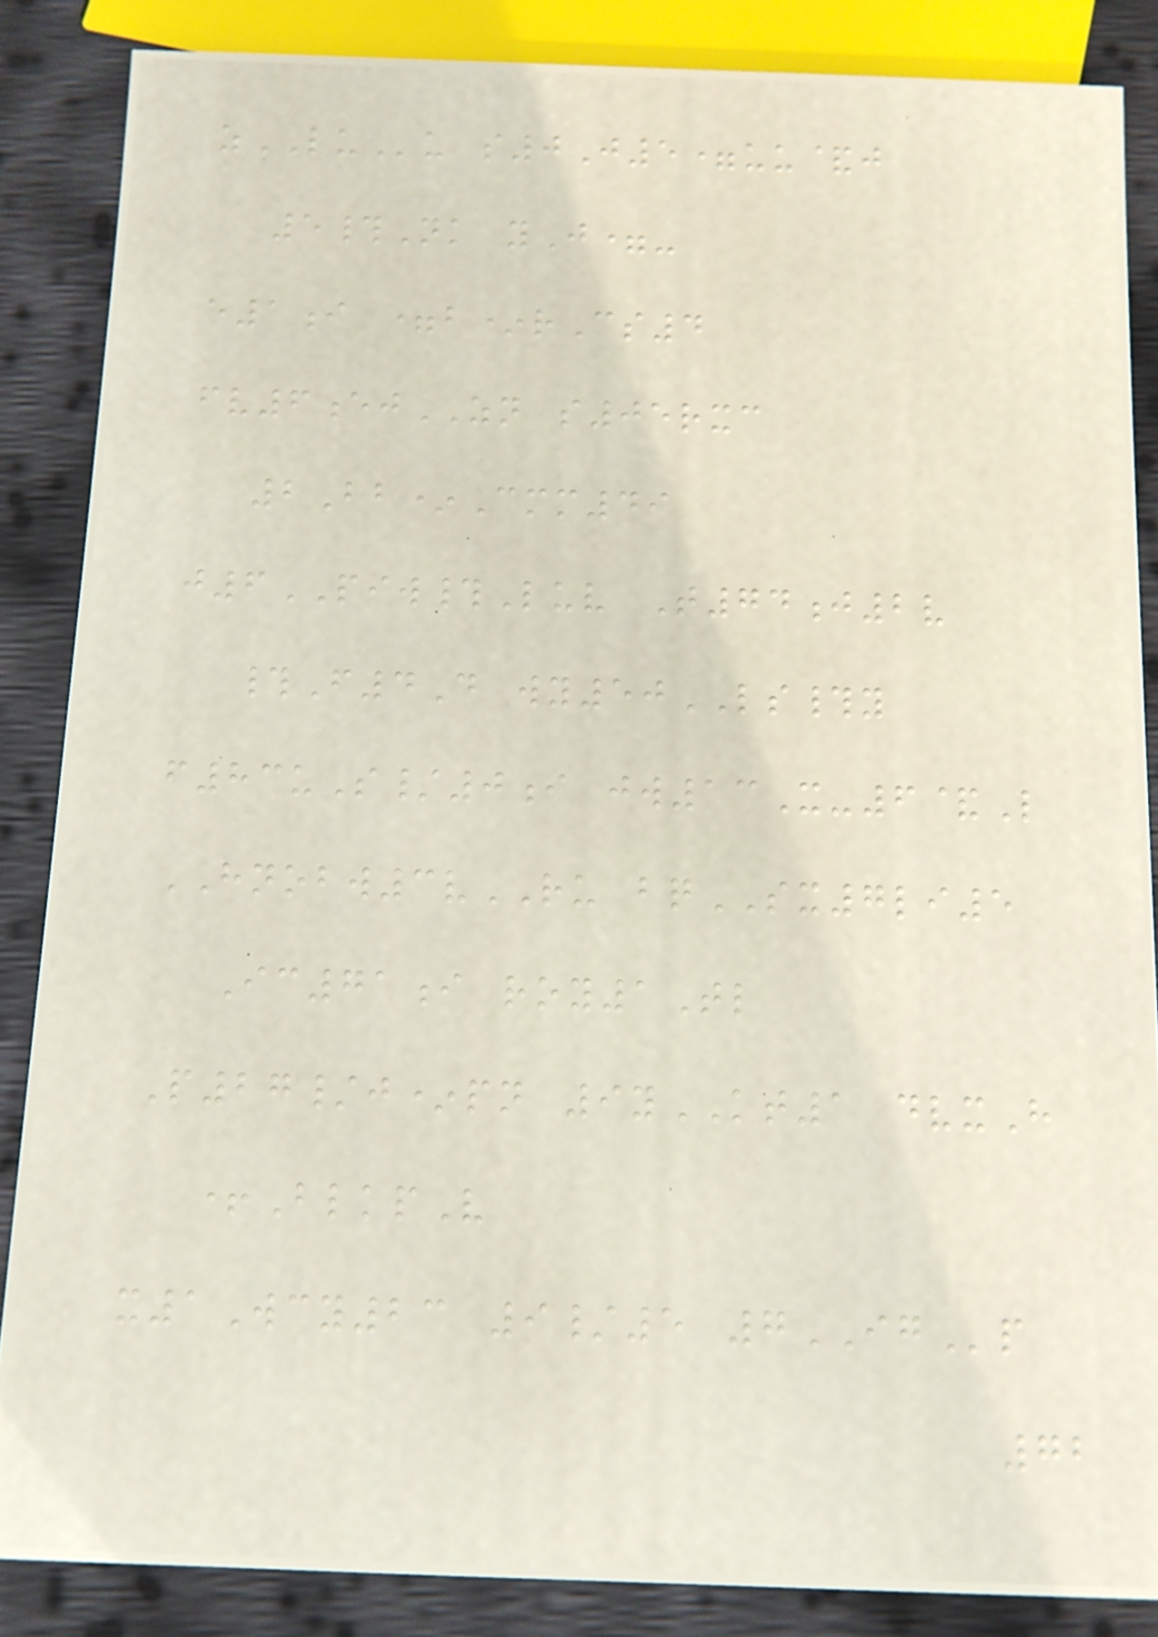zLUu s0J5=uu&j
5#Nk yJ=-
e1i =b*rCs4
fv6ejZN s05rxc
2Bb*Cmm49
j6PIW#Luv T74j2v
#F4D wy50LS#y
f83uS/0i jw13X-6&L
HNOBW3vRU bqSX7li5
Ic71i roy1Tl
P27/j*pn 9yKT1 dvxH
+BlkpV
x1Wcy23 9/5 7IGp
72
